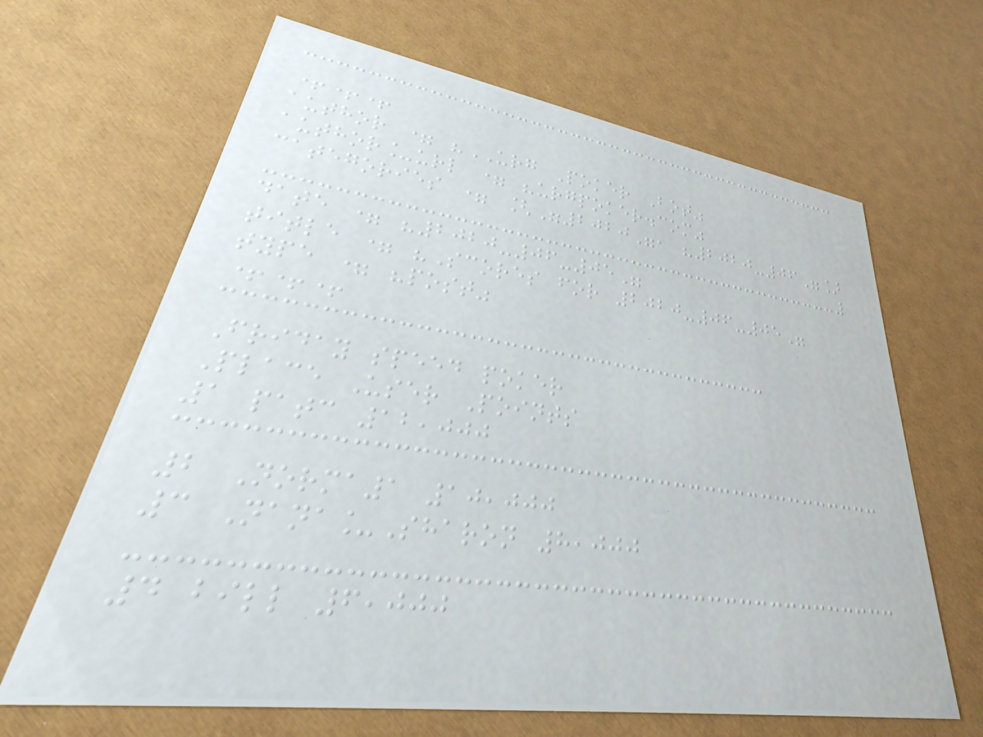+++
author = "URG Poker Bot"
author_url = "urgpoker.com"
categories = ["2020", "2020-06"]
date = "2020-06-05"
title = "Scores for 2020-06-05"
type = "post"
+++
Friday speed poker
Place User Points
1 patc 12,000
2 Norma1 10,000
3 Nana_Sharon 8,000
4 bill 6,000
